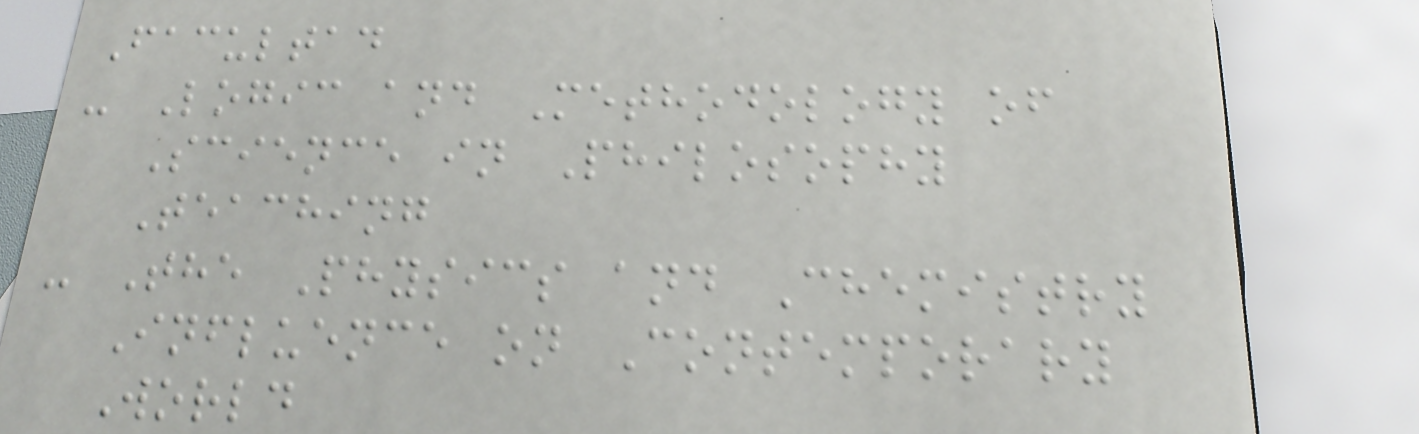Facultad
- Logic and Methodology of
Science in Philosophy
Teaching
- The Physics and Chemistry
Influence on Contemporary
World
